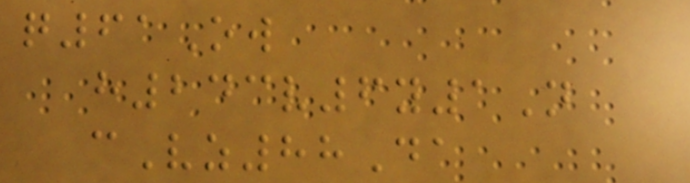q61Ow
h243v6y1N
cVz88Da
